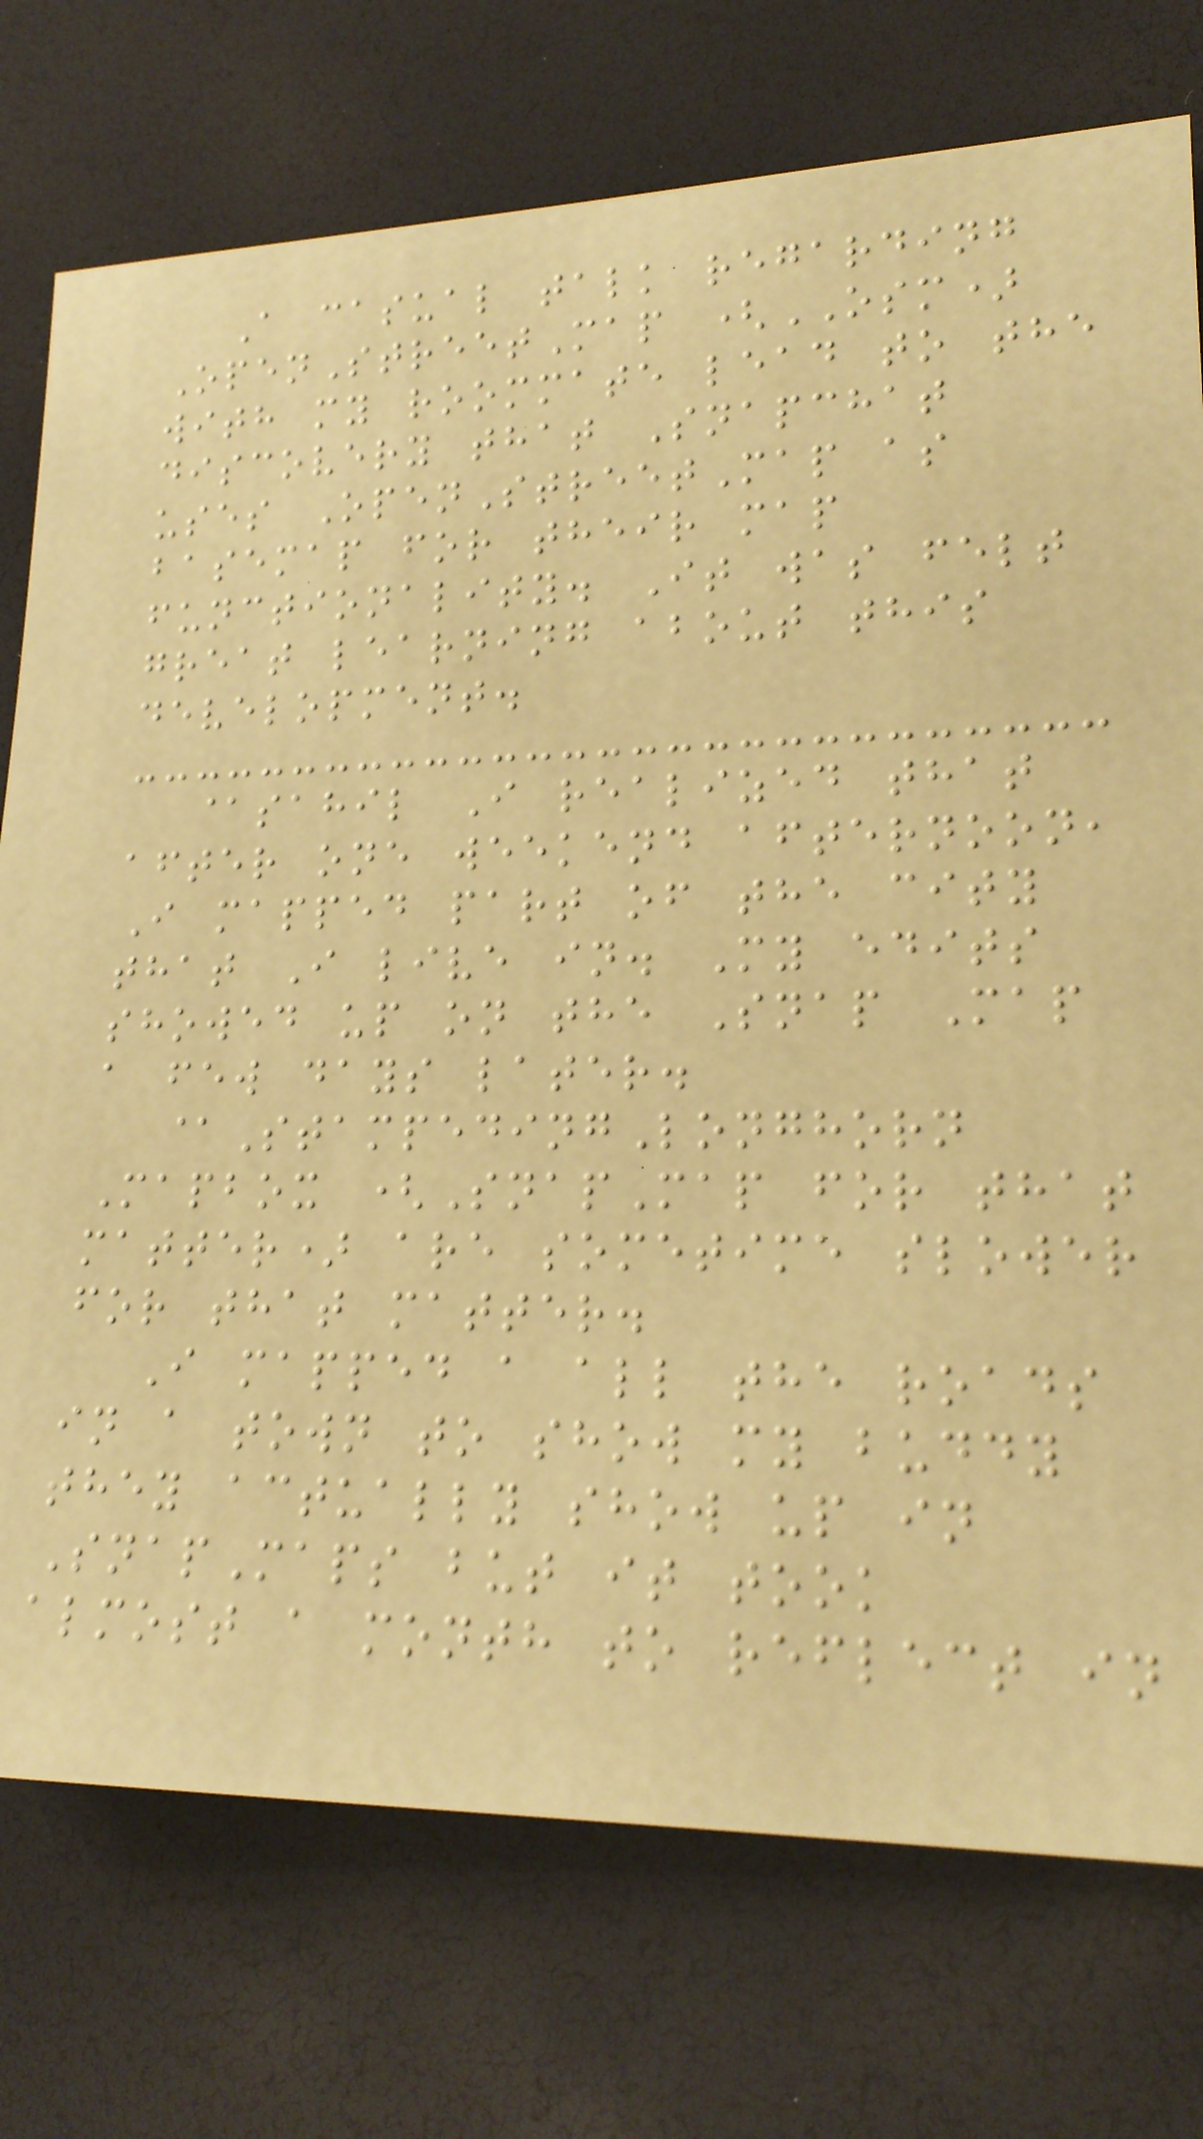A casual talk regarding
OpenStreetMap (OSM)
with my roommate lead to the
discovery that Snapchat
uses OpenStreetMap as
basemap for their map
functionality. It was felt
great learning about this
development.
@sahil I realized that
after one weekend afternoon,
I mapped part of the city
that I live in. My edits
showed up on the Snap Map
a few days later.
@StampedingLonghorn
Mapbox (SnapMap for that
matter) are sometime slower
for that matter.
I mapped a all the roads
in a town to show my buddy
they actually show up in
SnapMaps but it took
almost a month to reflect in
